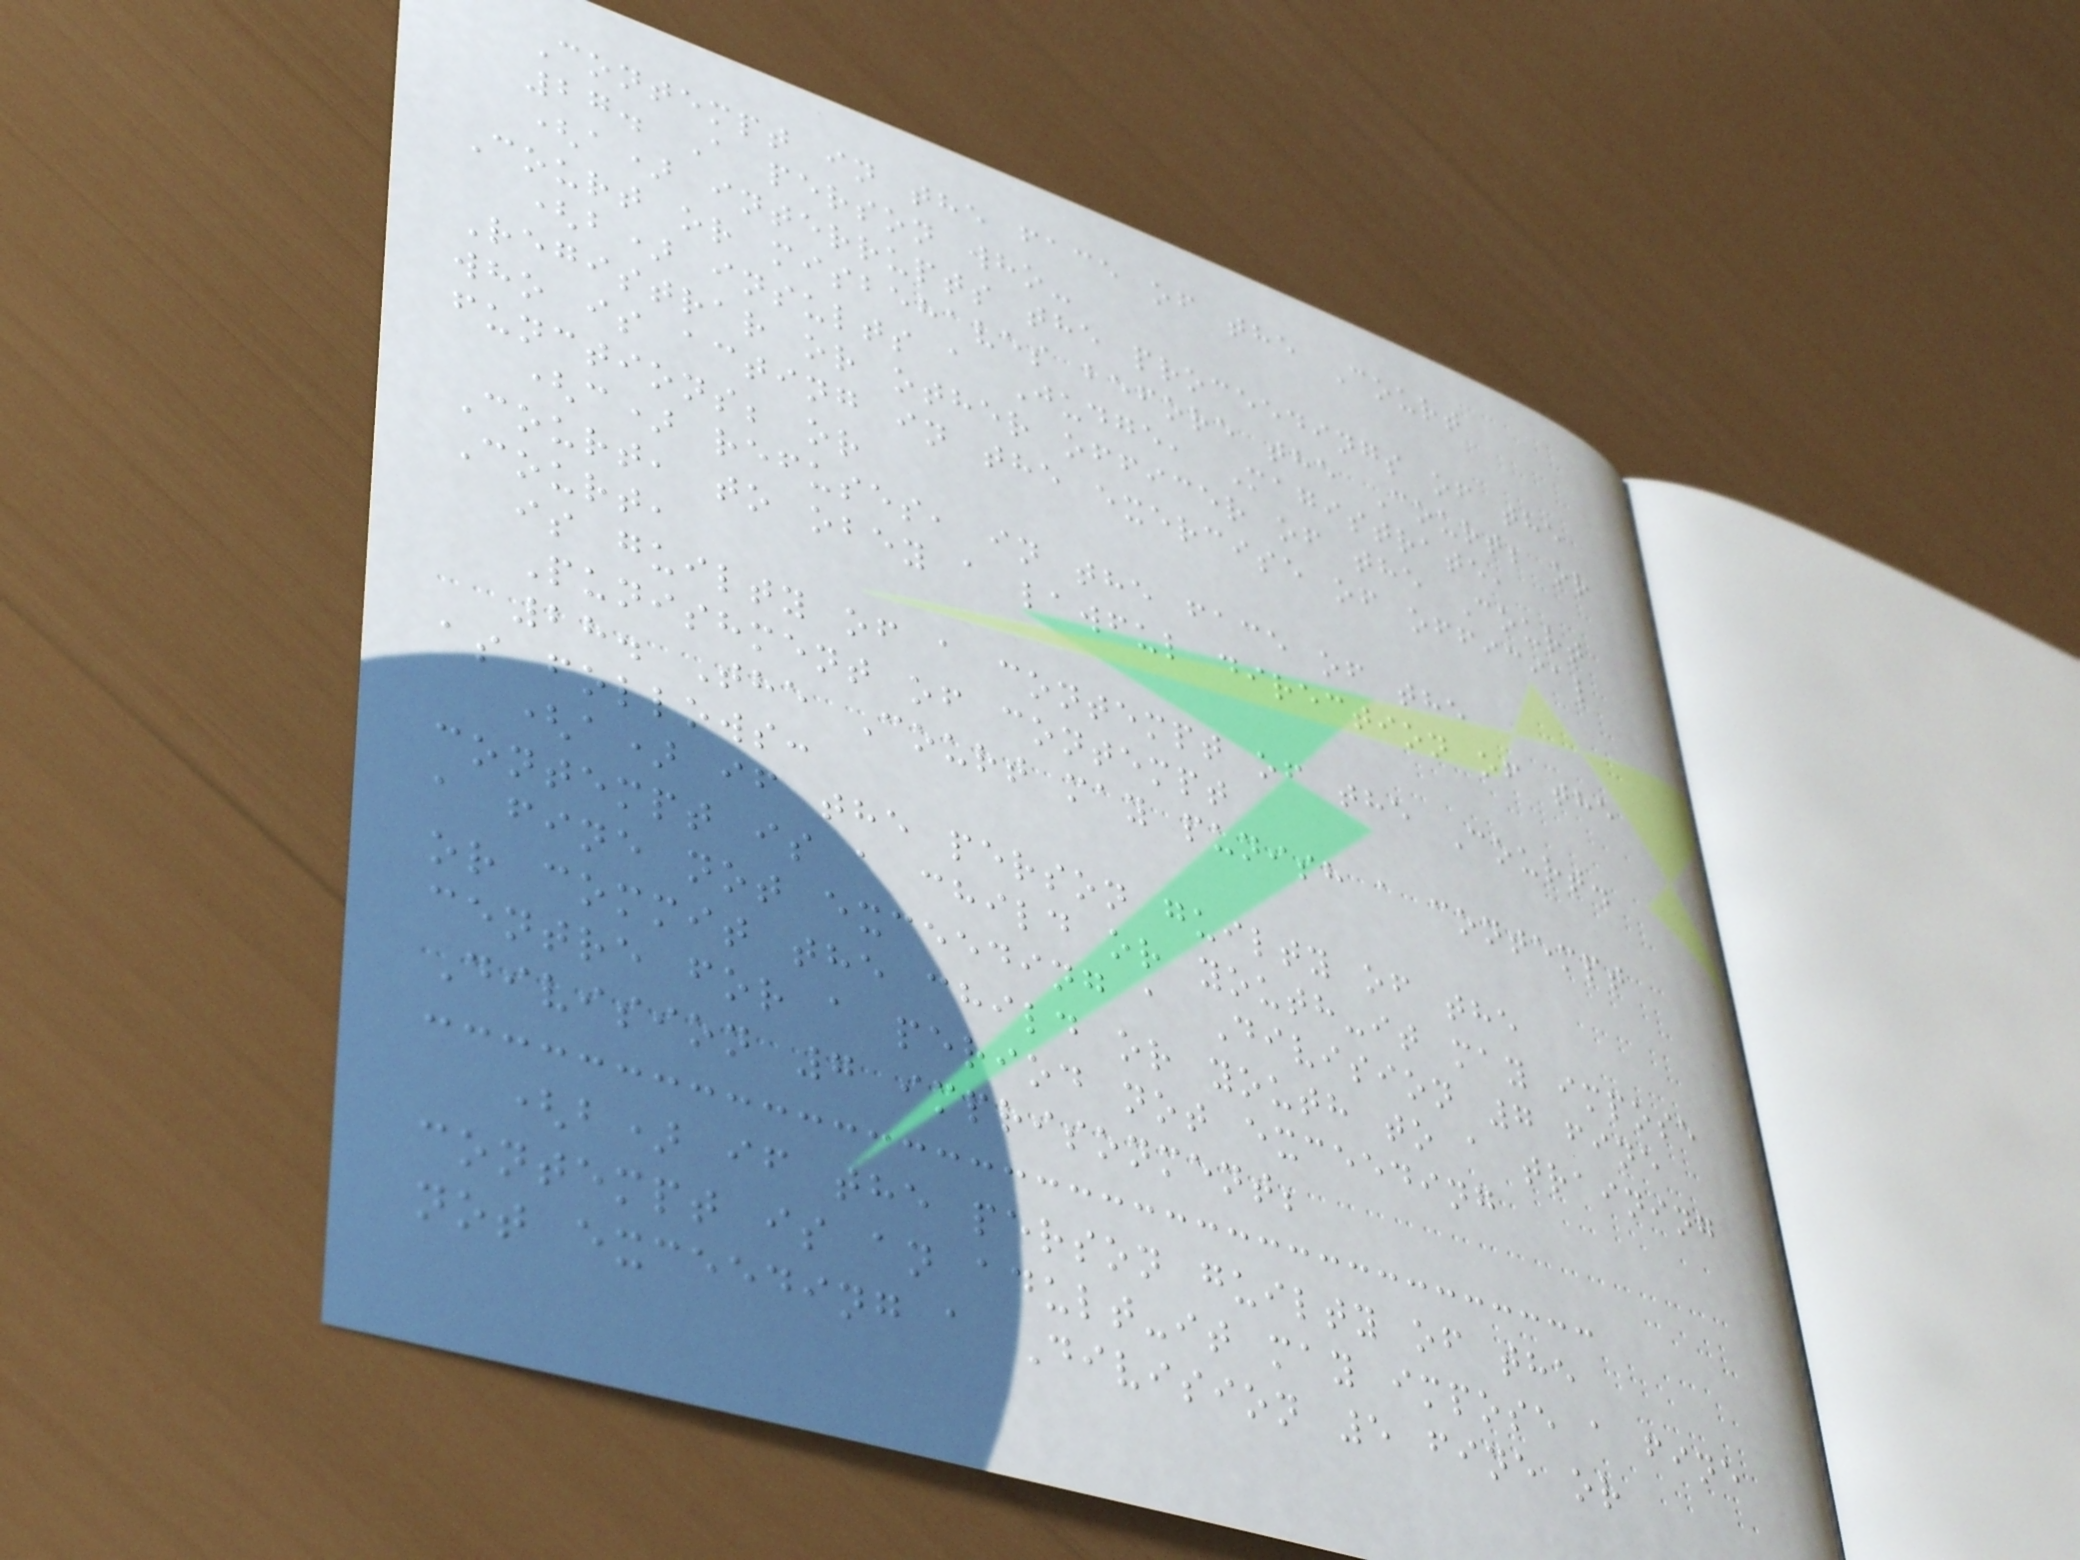Contempt in the face of the Court
27. A person who-
(a) interrupts the proceedings of the
Court or misbehaves before the Court; or
(b) insults a Judge, Magistrate,
Registrar or other officer of the Court
who is acting in the exercise of official
functions; or
(c) refuses, in the face of the
Court, to obey a lawful direction of the
Court,
is guilty of a contempt of the Court.
Punishment of contempt
28. The Court may punish a contempt
as follows:
(a) if the person guilty of the
contempt is a child or youth-it may impose
a fine not exceeding a Division 7 fine
or commit the child or youth to a training
centre for a period not exceeding
Division 7 imprisonment;
(b) if the person guilty of the
contempt is an adult-it may impose a fine
not exceeding a Division 5 fine or
